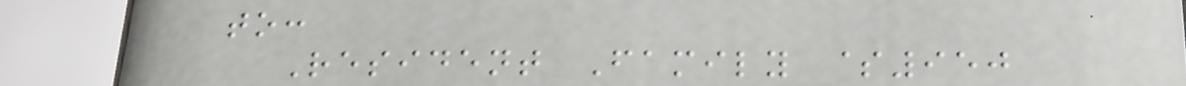to:
Resident Family $950
